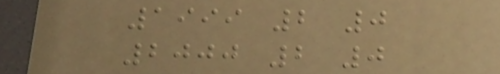1999 2 0
2000 2 0
